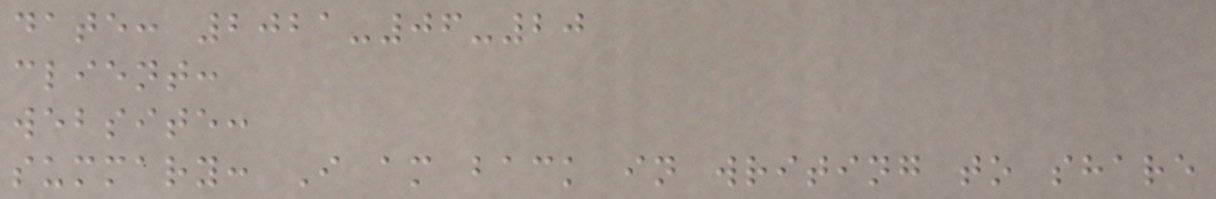date: 2021-06-20
client:
website:
summary: I am back in writing to share
